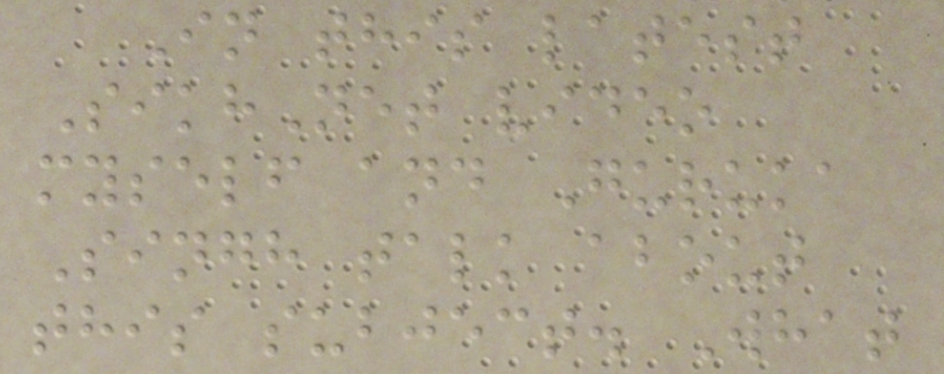In this latest
SikhNet video
myself and Guruka
Singh talk about
this subject. What
